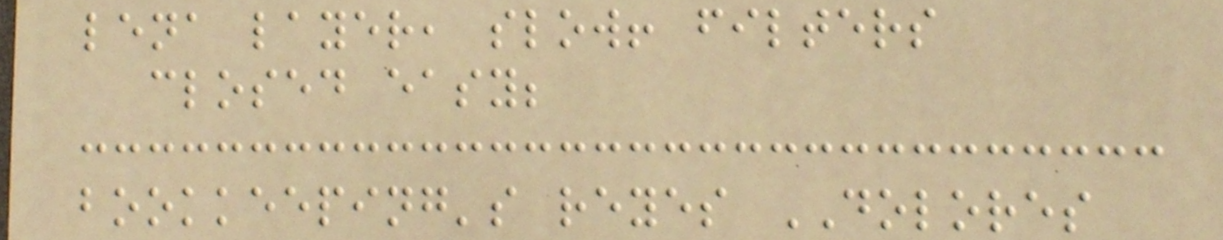lena layer, slow! filters
closed easy;
bookkeeping's reyes DOLORES
